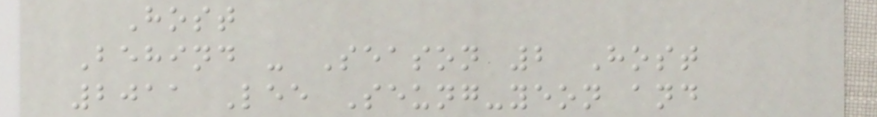Host
Behind - Season 2 Host
2011 Lee Seung-yeon and
